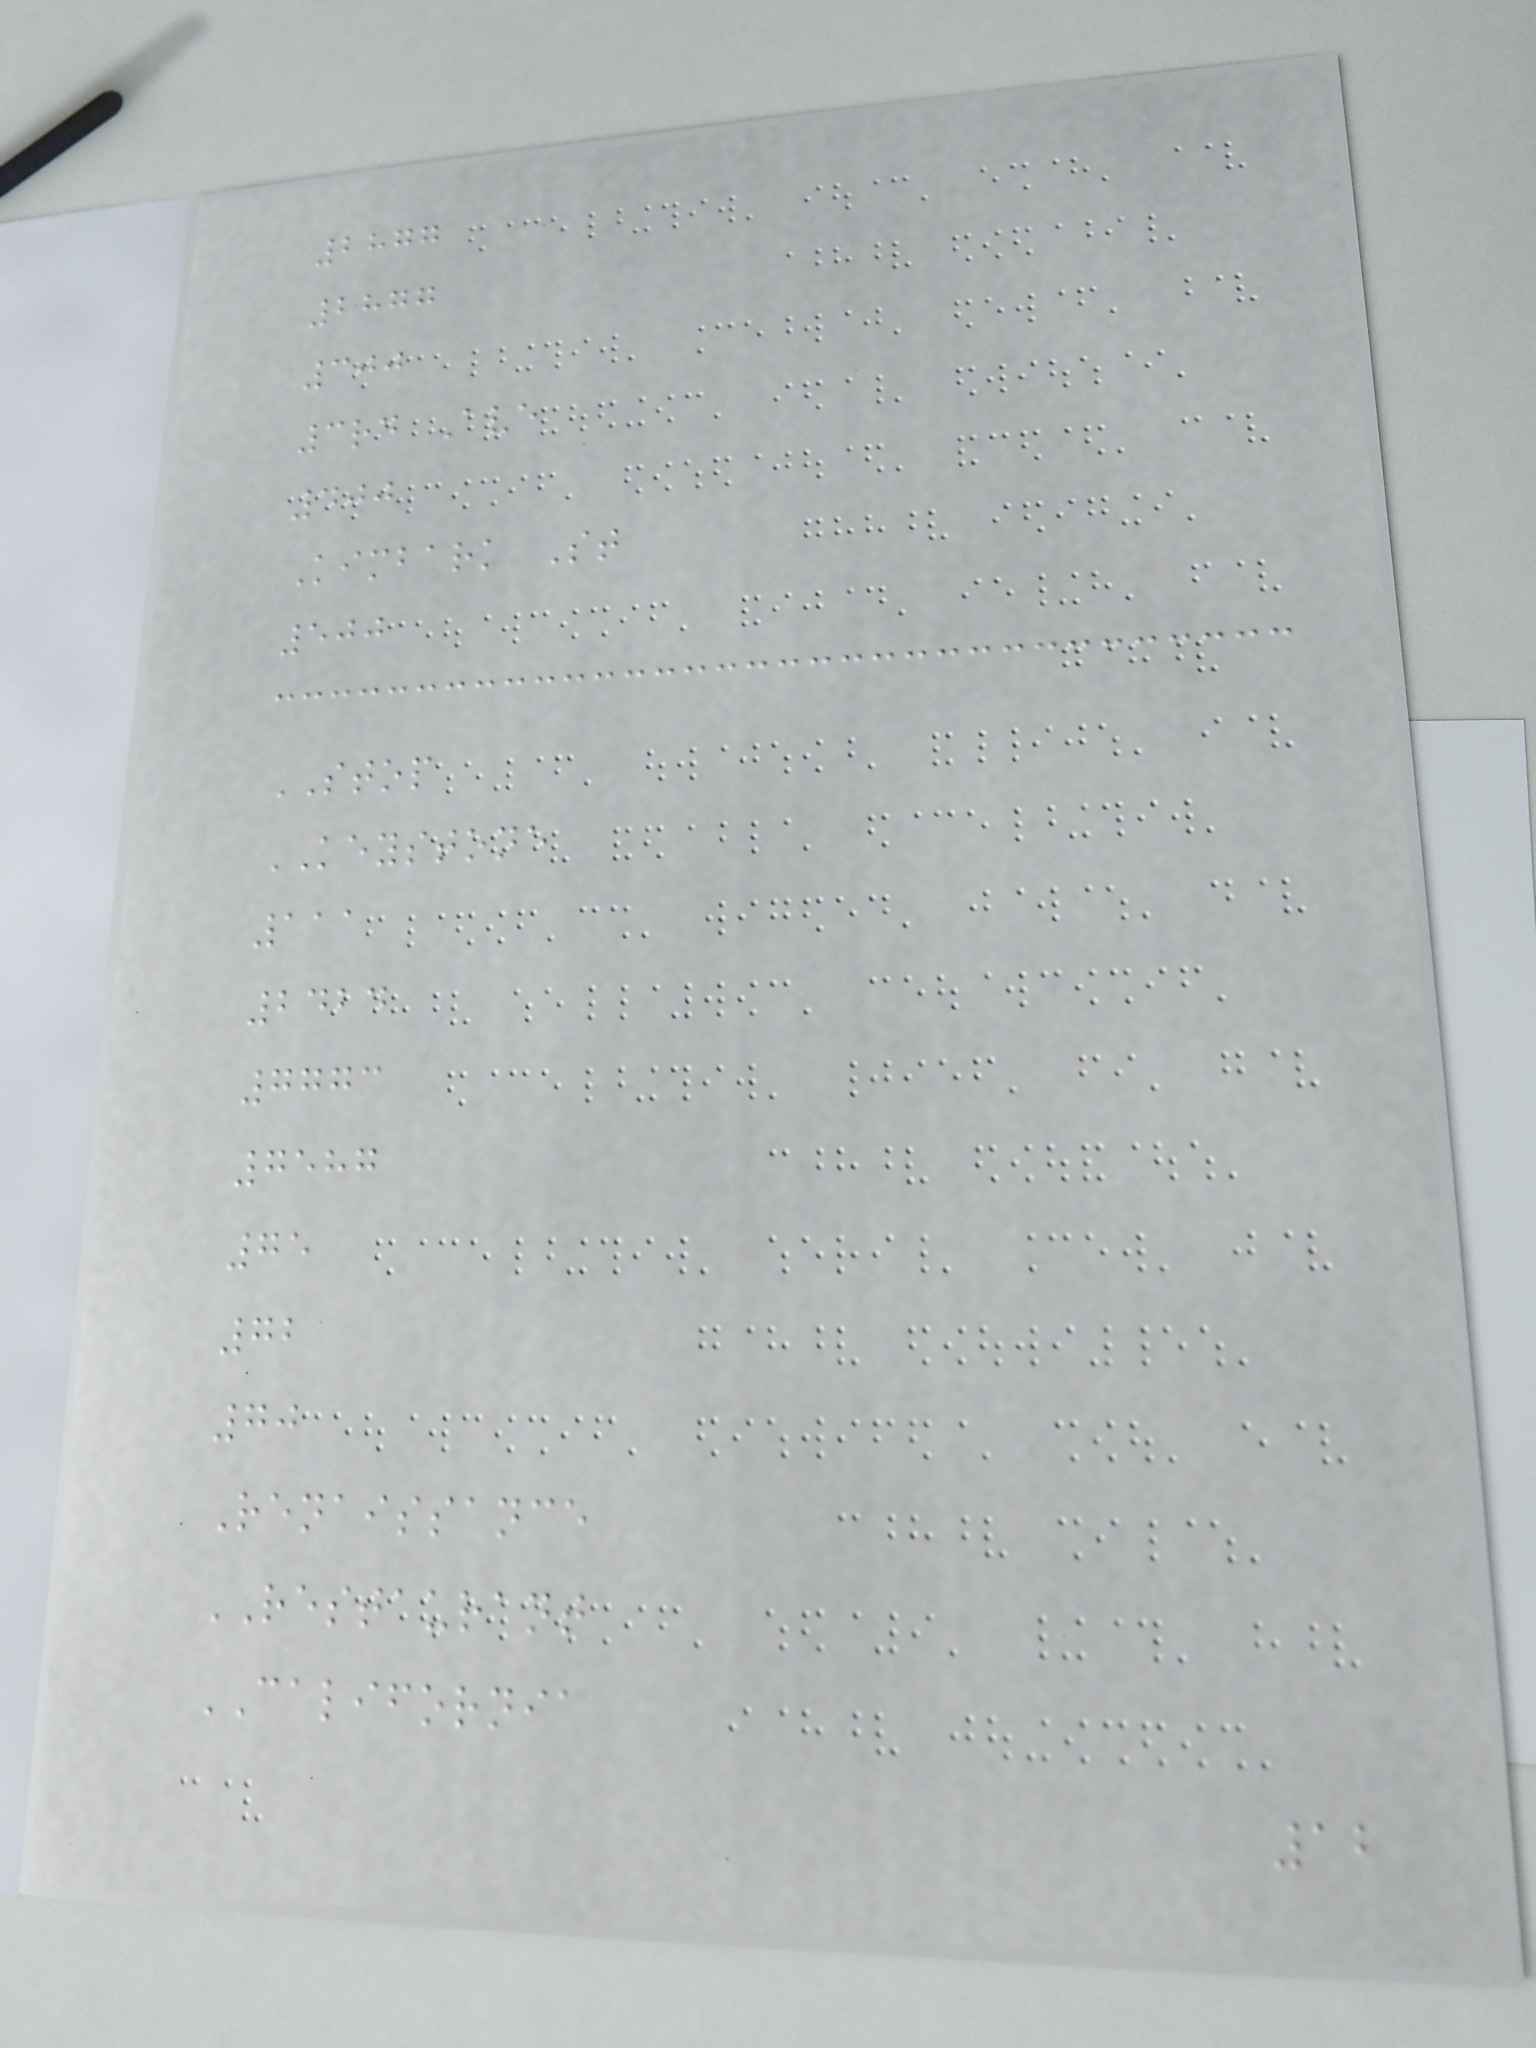2877
2877
300
3rd Ave
400
Kimbark St
500
STOP
KEYSTONE
111
2424
7773
7587
75
72
70
Renaissance
RESTAURANT
CALIFORNIA
12
